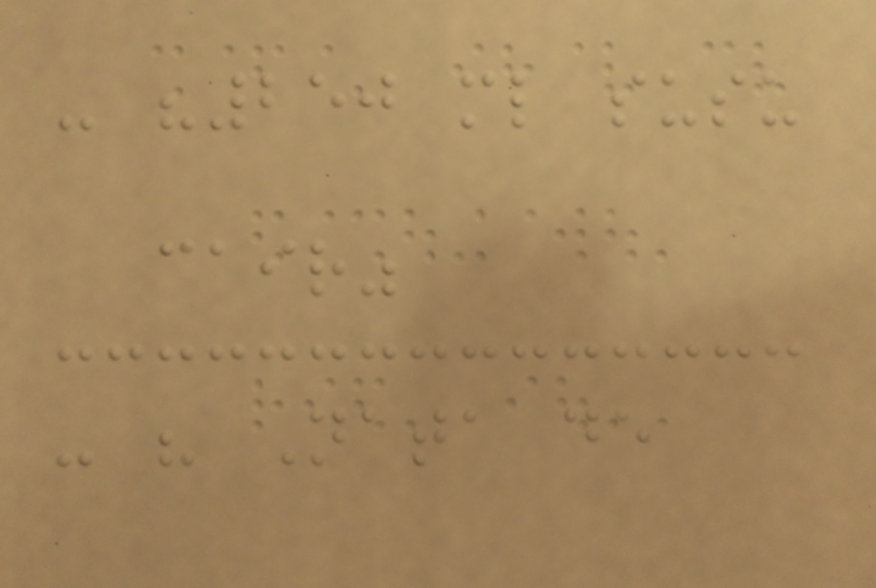- "250 ml susu
cair"
- " Nata de
